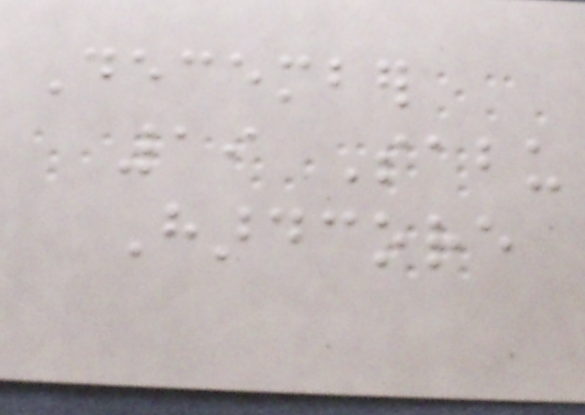December
19 Sabu
Hardcore
